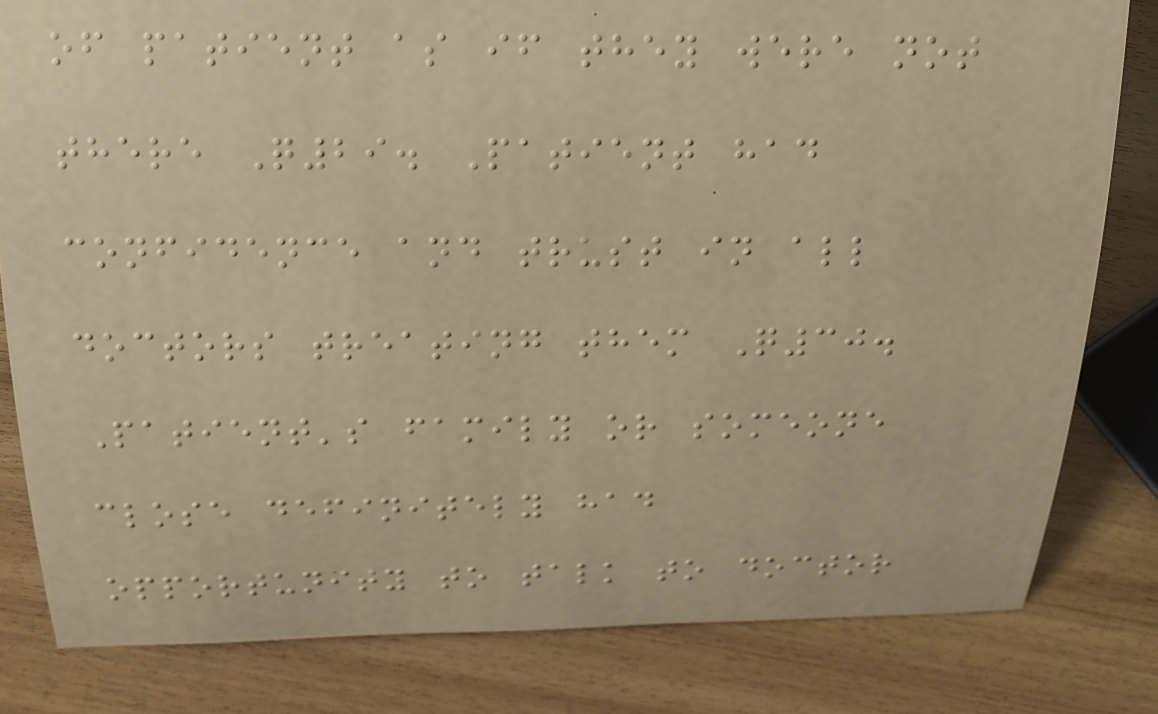of patient as if they were not
there Q29. Patient had
confidence and trust in all
doctors treating them Q30.
Patient's family or someone
close definitely had
opportunity to talk to doctor
